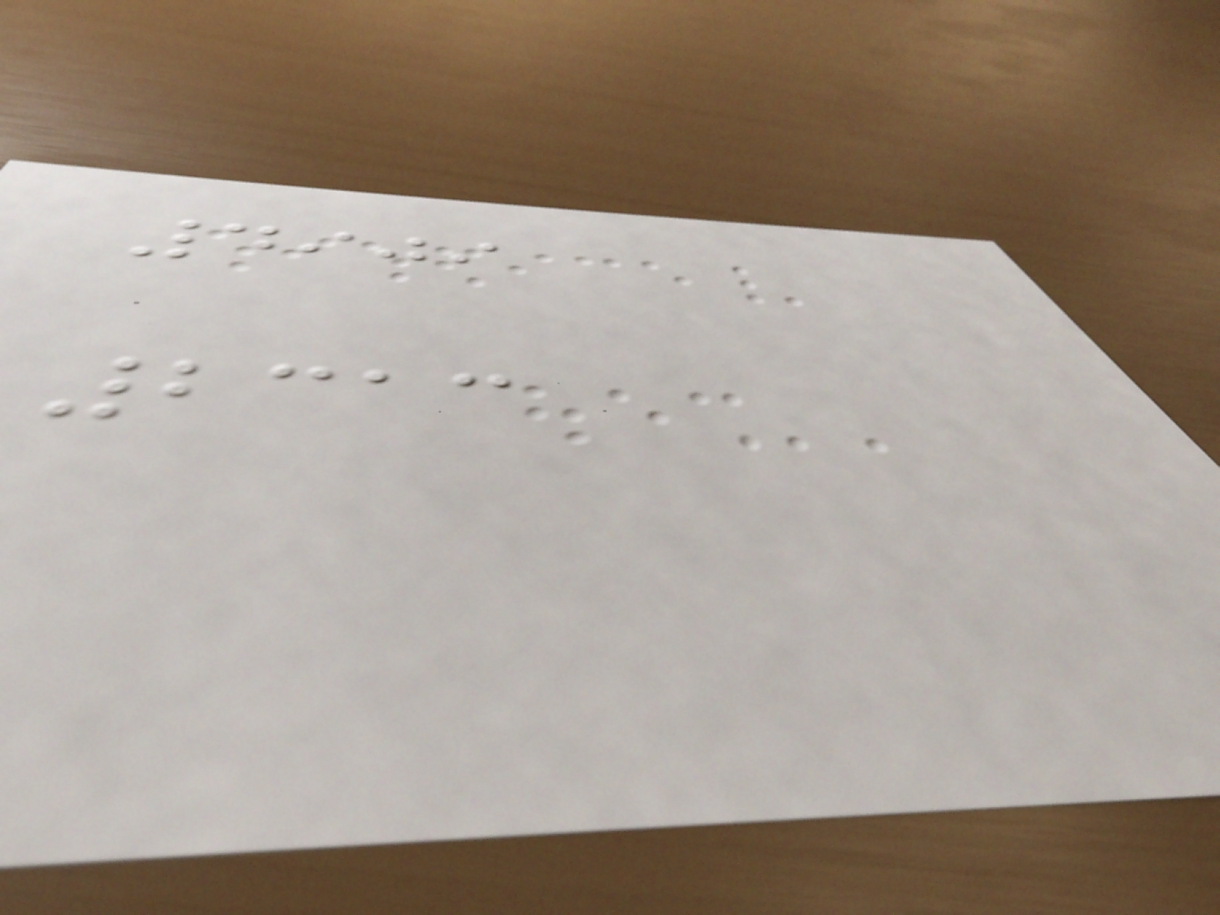4909
2313
